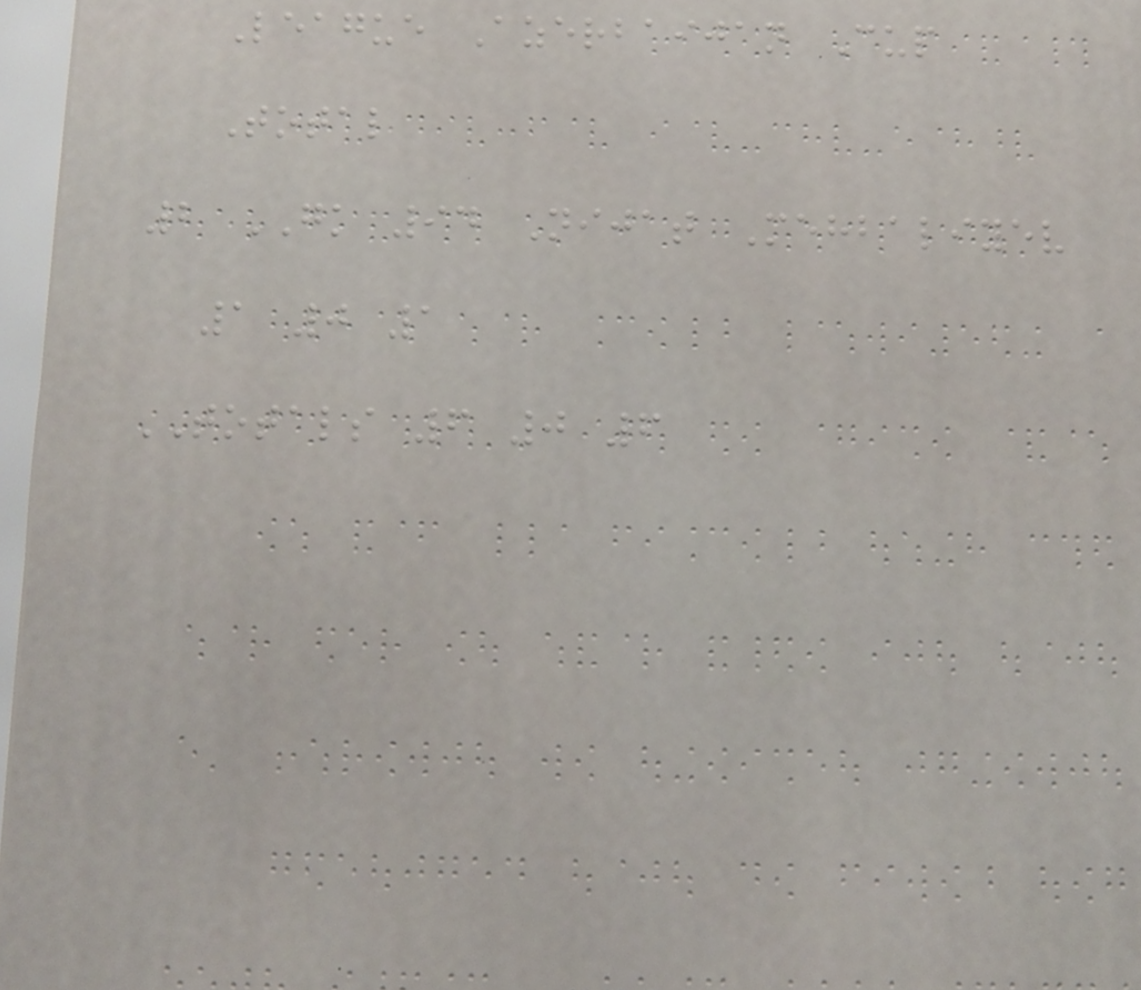League Azerbaijan Cup
Total
2 GK 94 Nijat Mehbaliyev
1 0 1
TOTALS 6 0 6
